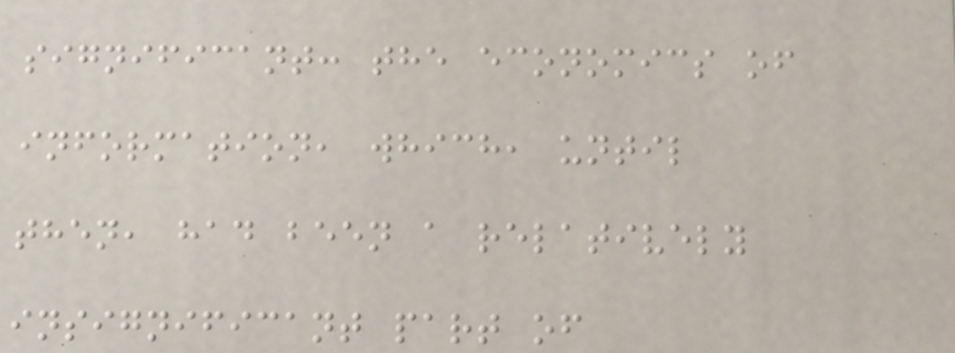significant: the economics of
information, which, until
then, had been a relatively
insignificant part of
